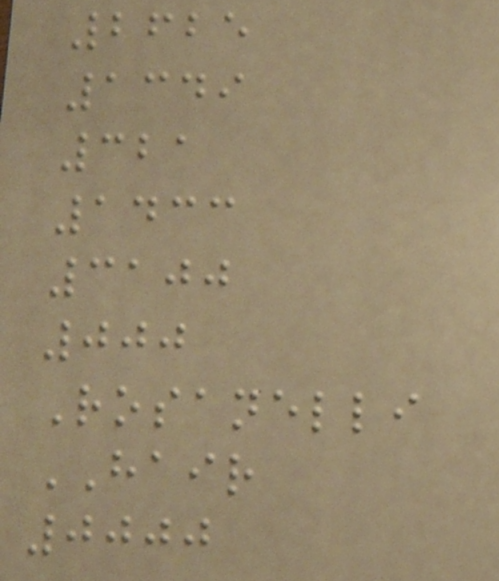2625
1349
321
1433
3100
000
Rosanelli
HAIR
0000
